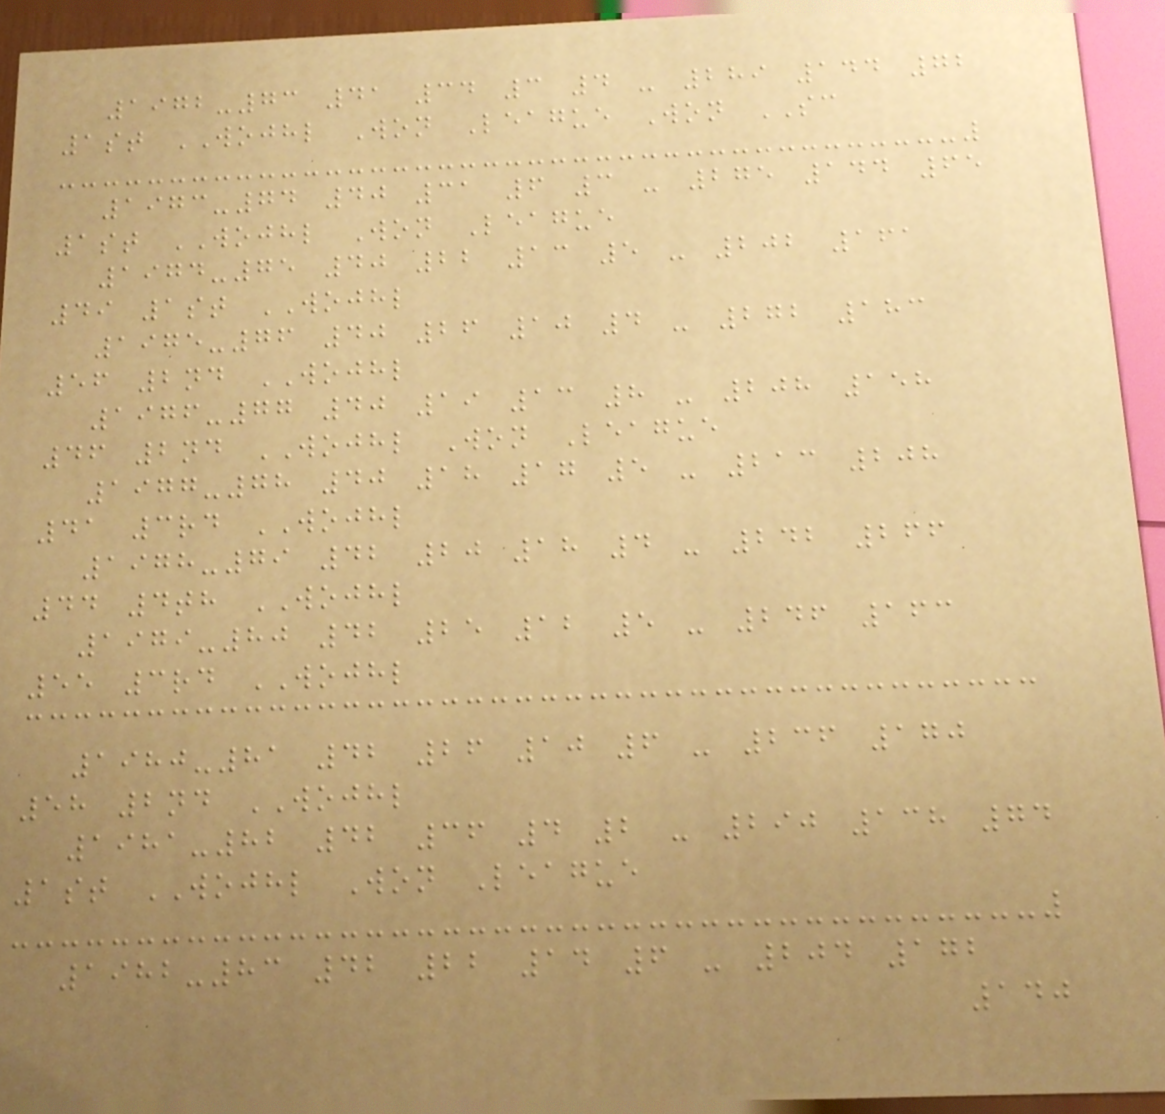1972-73 41 34 3 4 - 289 144 72
1st WOJHL Won League Won SC
1973-74 40 31 6 3 - 275 144 65
1st WOJHL Won League
1974-75 40 22 13 5 - 202 161
49 1st WOJHL
1975-76 40 26 10 4 - 272 183
56 2nd WOJHL
1976-77 40 19 13 8 - 208 158
46 2nd WOJHL Won League
1977-78 40 18 17 5 - 213 208
41 3rd WOJHL
1978-79 42 20 18 4 - 242 266
44 4th WOJHL
1979-80 42 25 12 5 - 246 163
55 3rd WOJHL
1980-81 42 26 10 6 - 236 170
58 2nd WOJHL
1981-82 42 36 4 2 - 290 138 74
1st WOJHL Won League
1982-83 42 22 14 6 - 204 172
140
